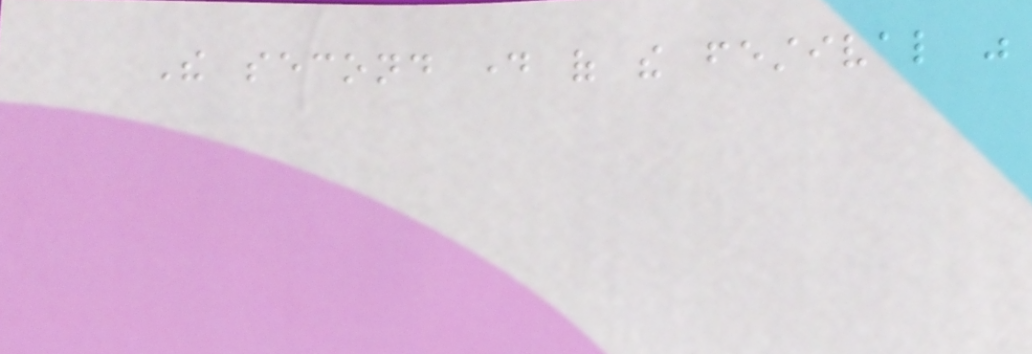The second day of the festival was
